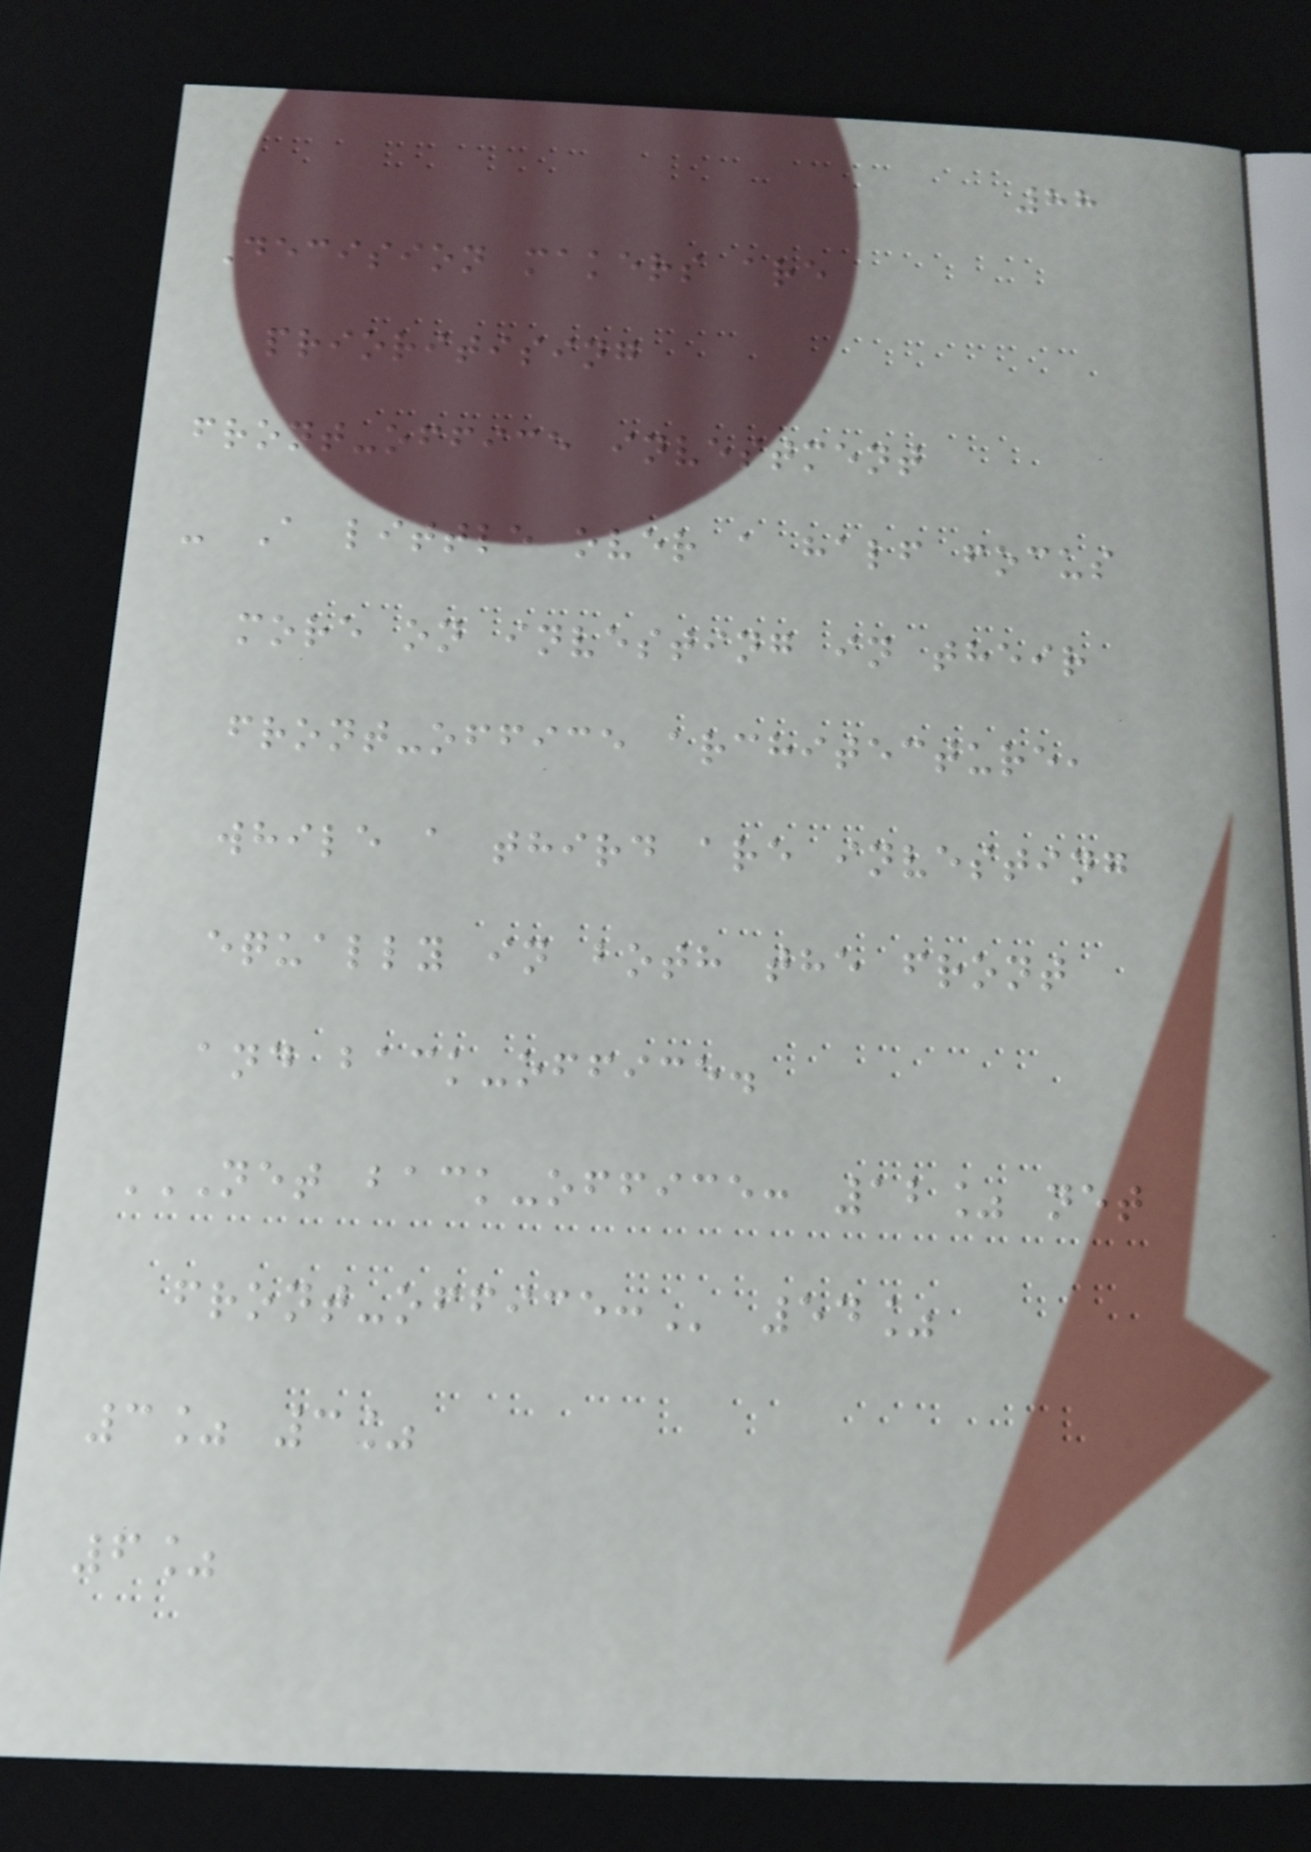88
Decision makers are
prioritising
front-office investment
- A little over a half focus
more on investing in their
front-office architecture,
while a third are investing
equally in both the front
and back-office.
NET BACK-OFFICE: 12% NET
FRONT-OFFICE: 54%
3% 3%
6%
